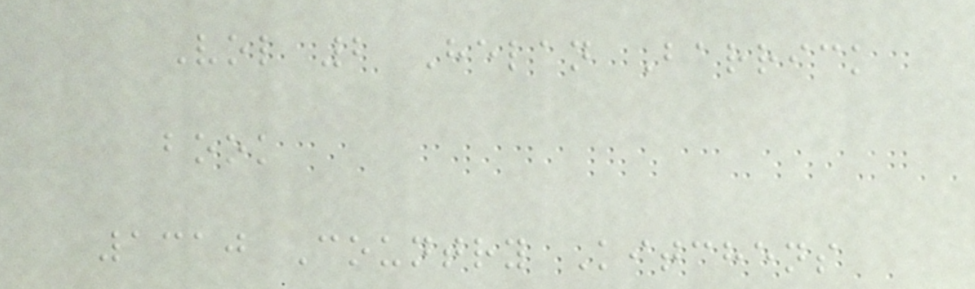Vol 2 Helan Barrick
book
1310 Country Kitchens
